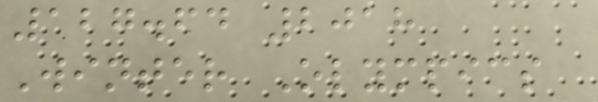127.64 2018
Winter Olympics
